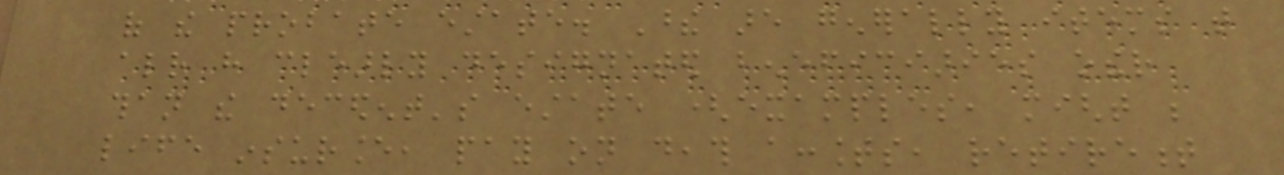of the probate estate. These are generally items that
already have clearly designated beneficiaries other
than the decedent's estate (examples, might be
life insurance, pay on death accounts, retirement
